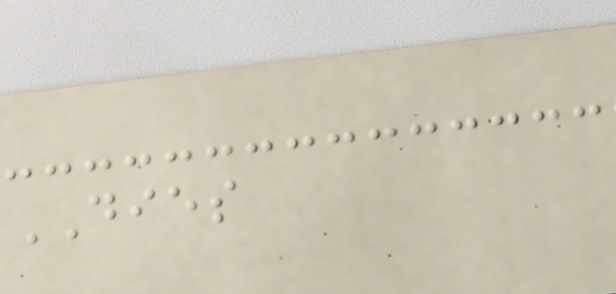DIES
